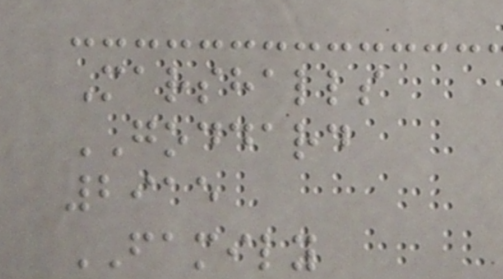Marshalls
GODDARD
2915
FAMILY
